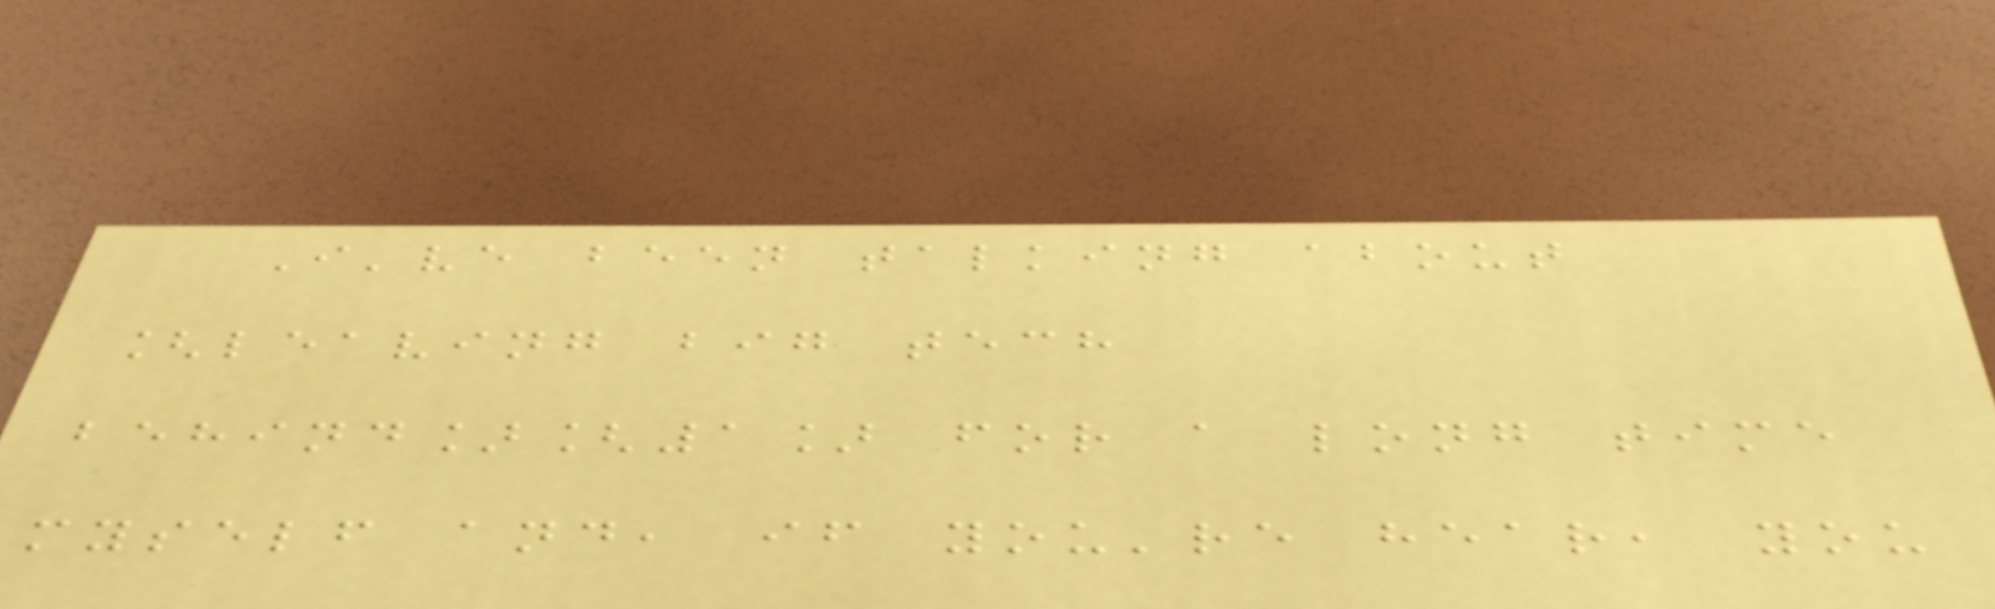I've been talking about
[leaving big tech
behind][1] for a long time
myself and, if you're hear, you
